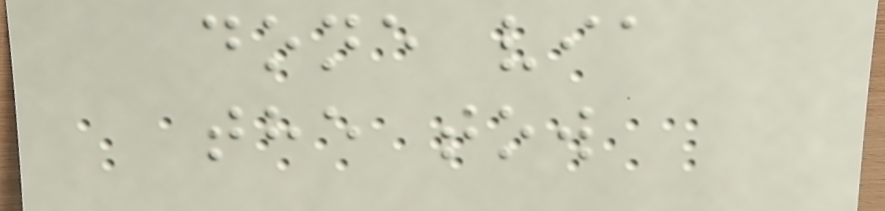done via
the tow
